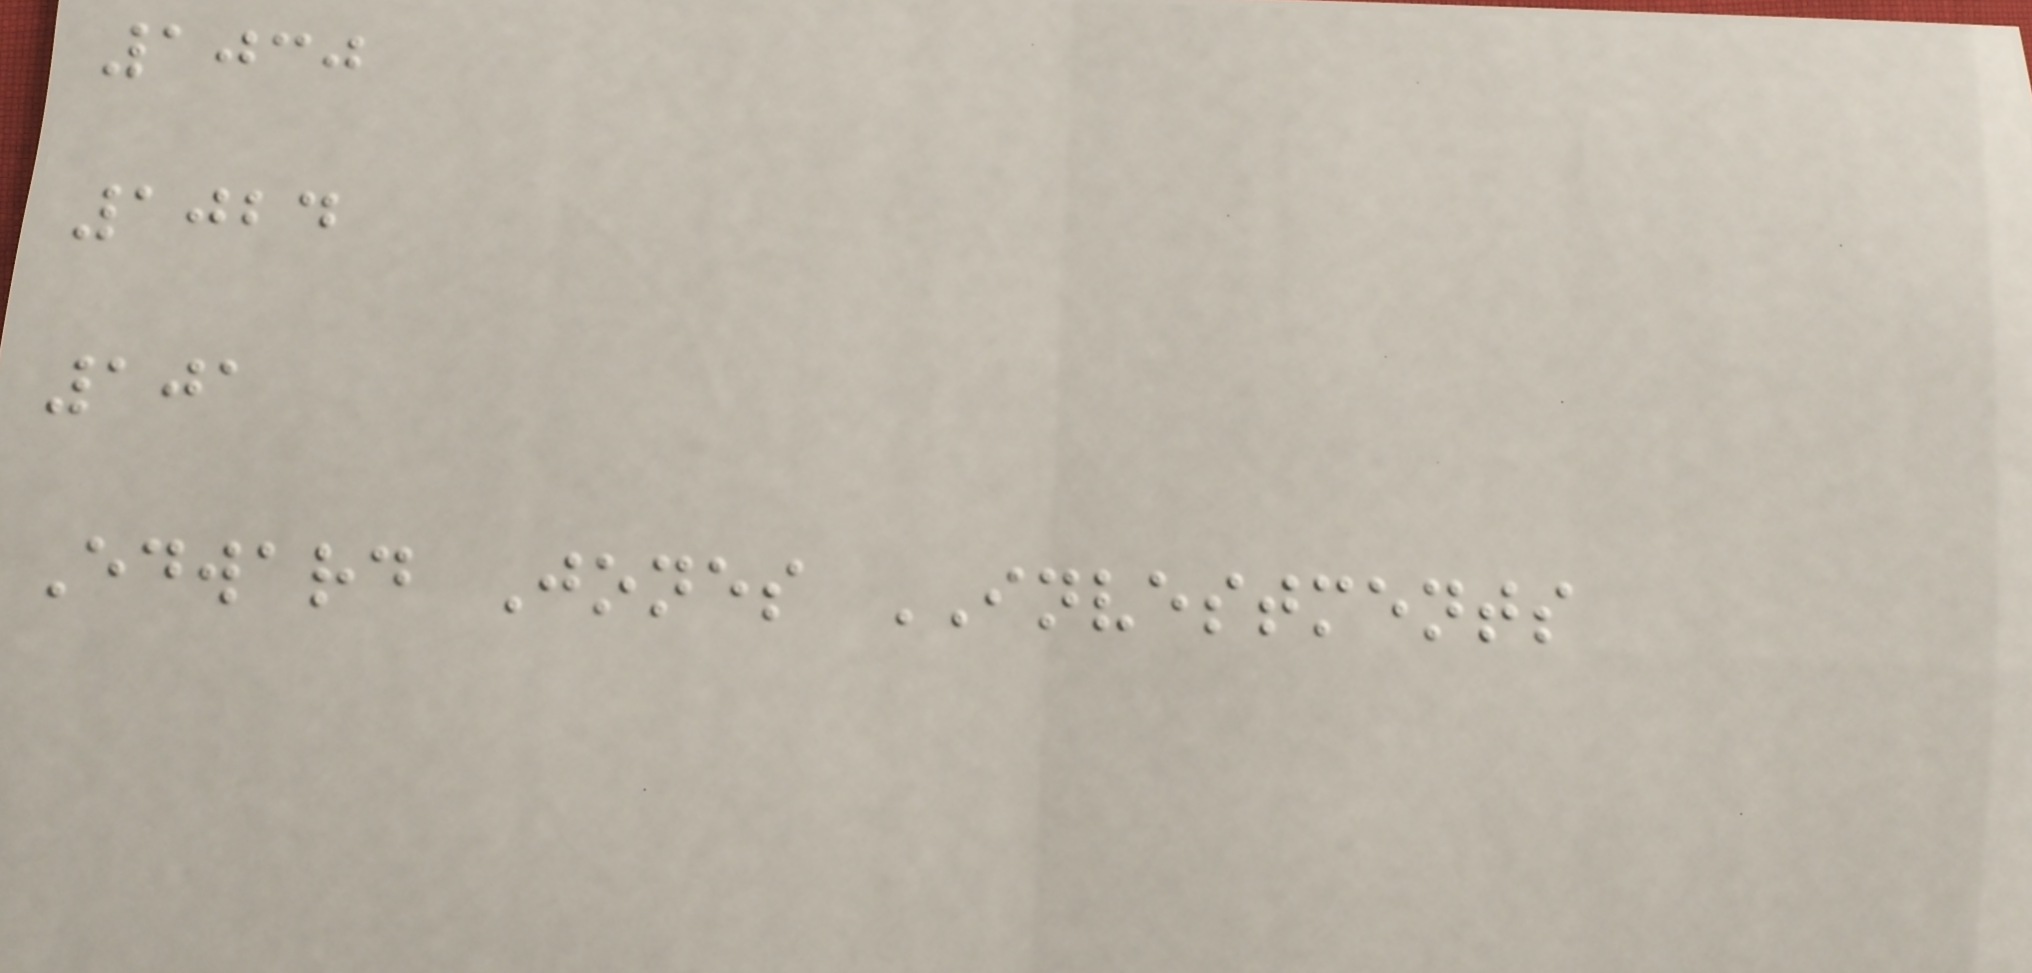1030
1024
101
Edward Jones INVESTMENTS
